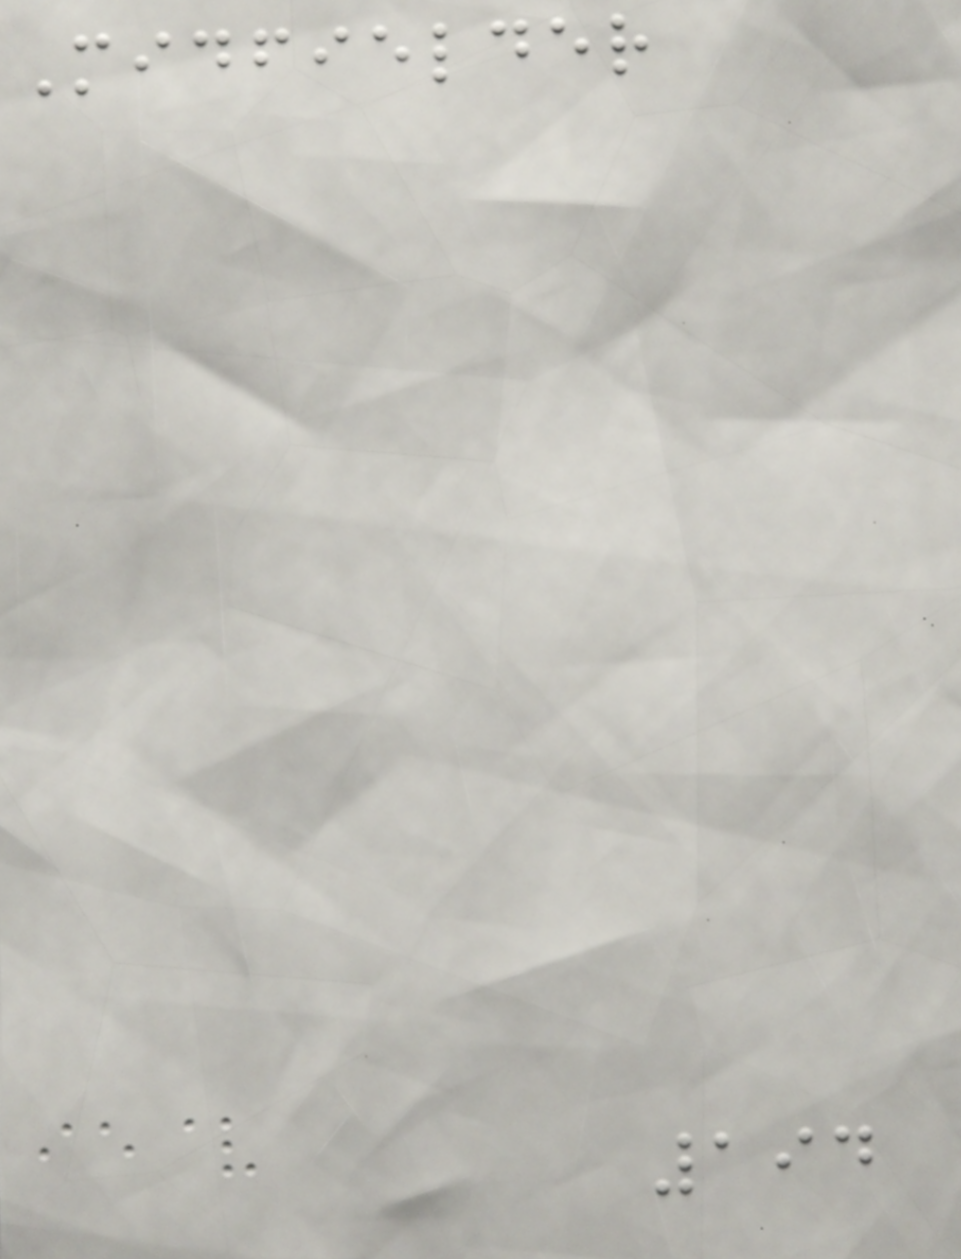Midfielder
194
